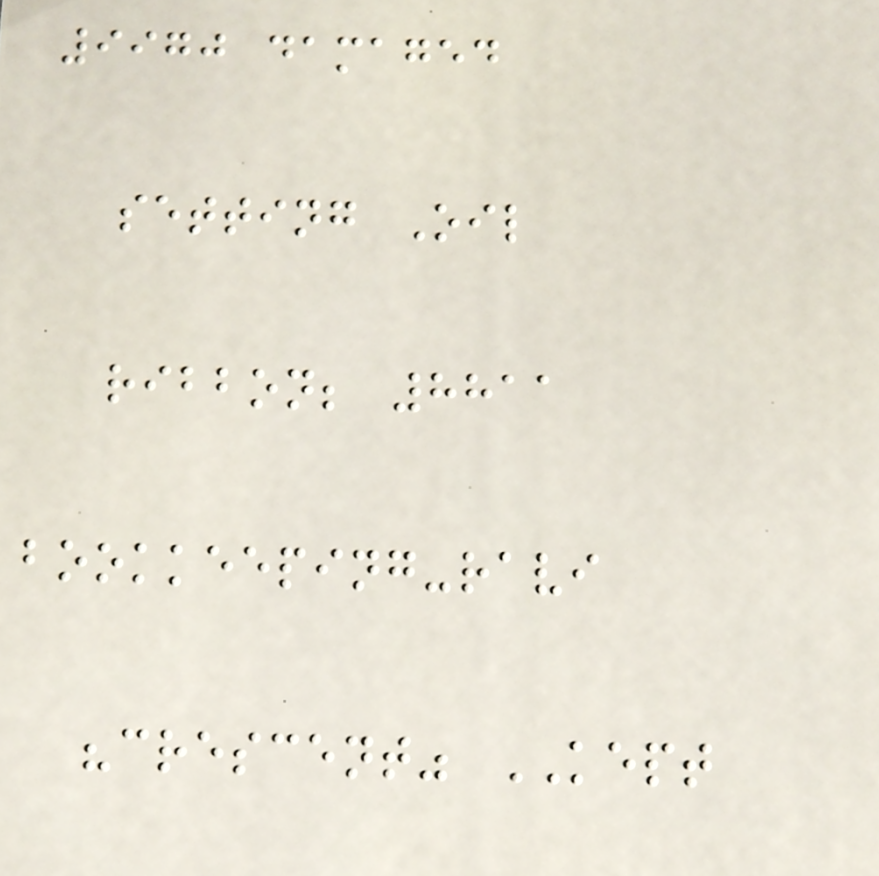9970 damaged
setting Oil
ribbon; 8811
bookkeeping-ravi
"crescent" KEPT
